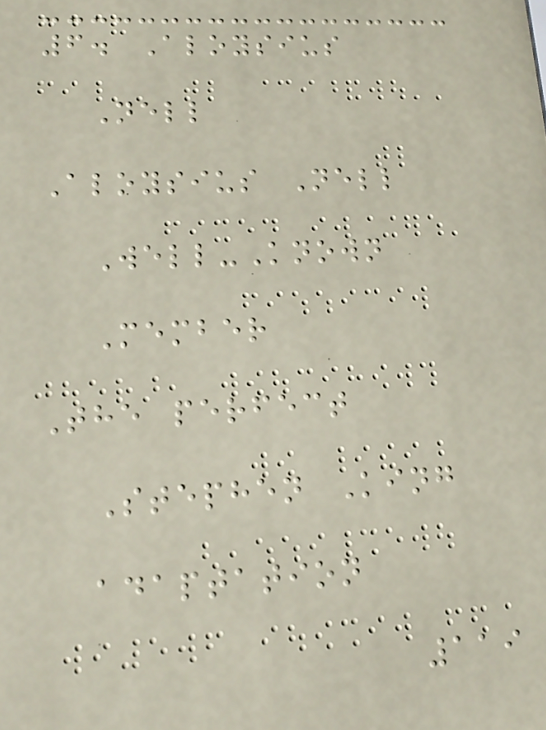6. Aloysius
Nell
Aloysius Nell
Well-Known
Member
The perfect
Stephen King
adaptation
119
